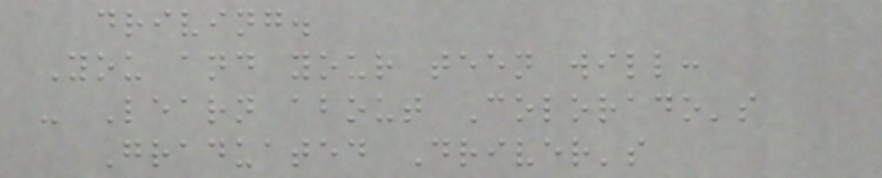driving.
You and your teen will:
- Learn about Colorado's
Graduated Driver's
